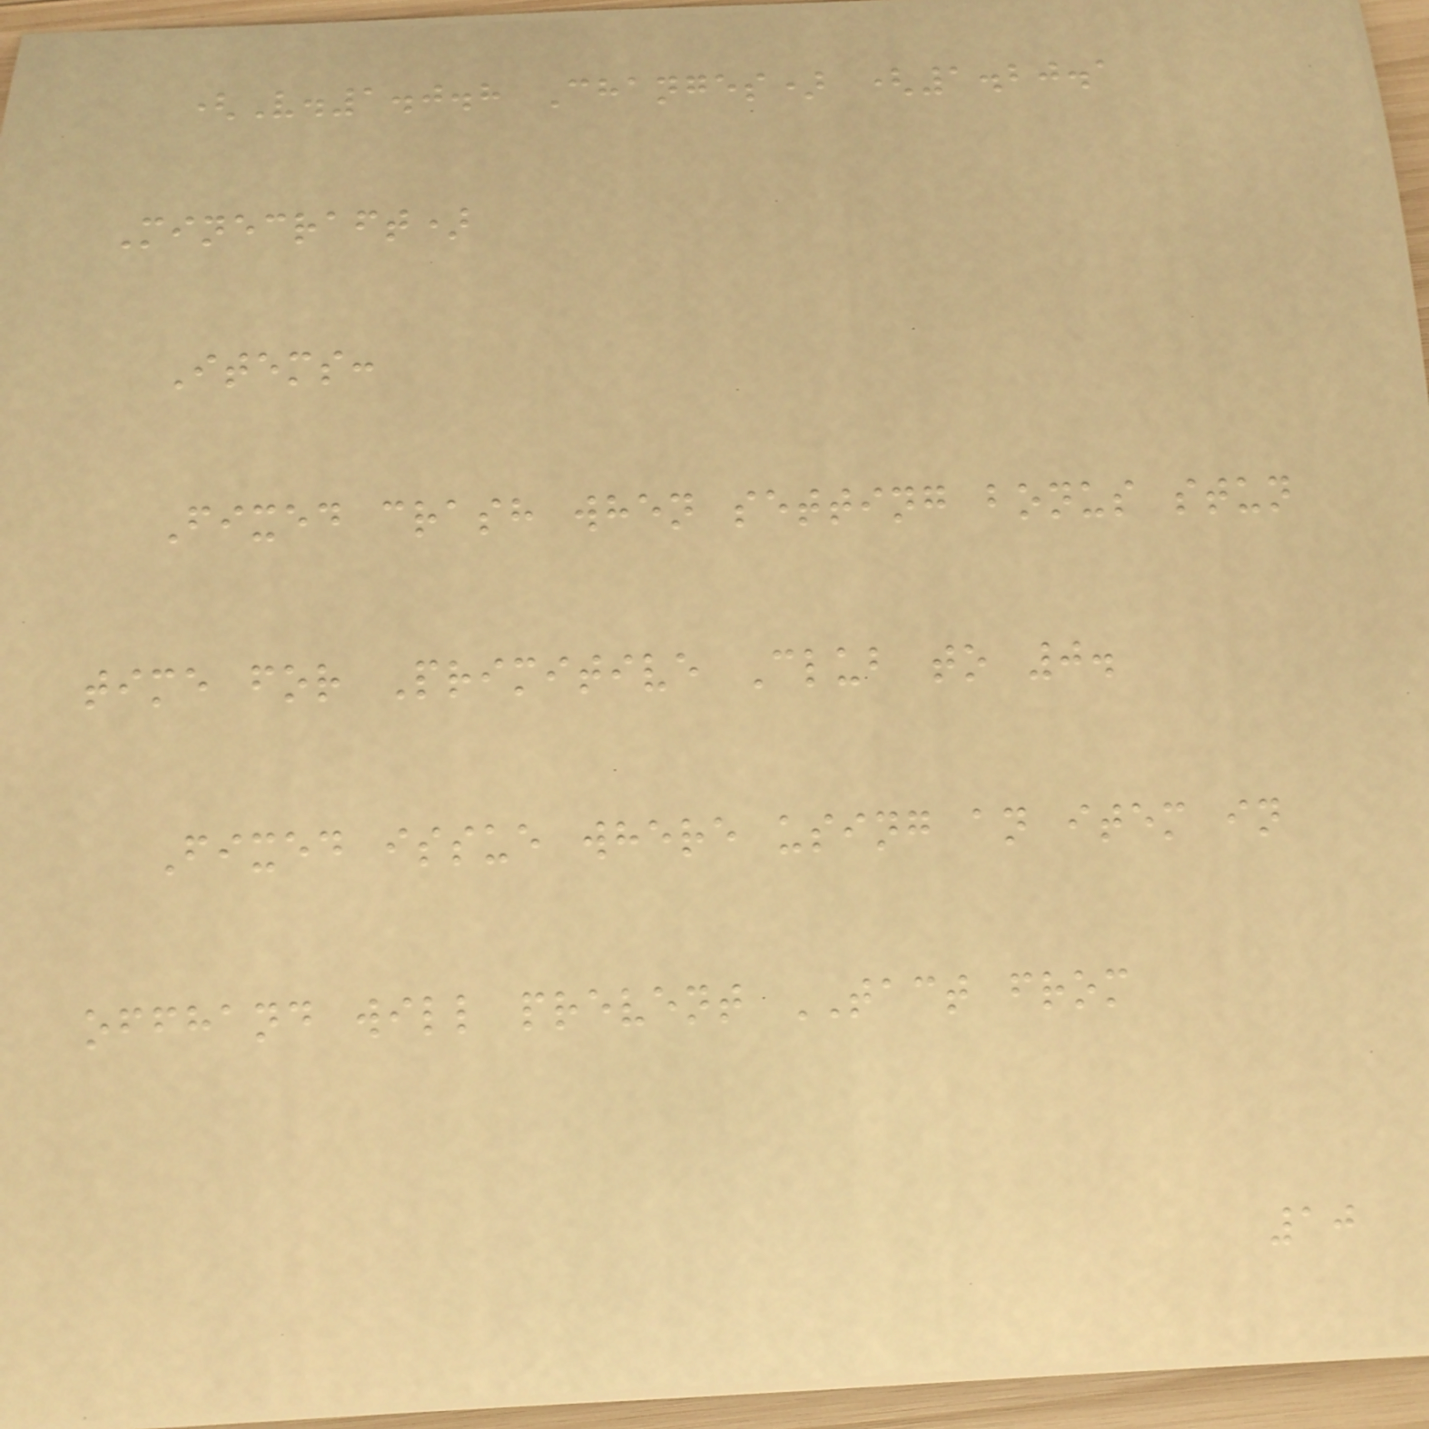(V.1.0.8 Changes) (1.20.1
Minecraft)
Items:
Fixed crash when setting bonus stun
time for Primitive Club to 0.
Fixed issue where using an item in
offhand will prevent TACT from
10
